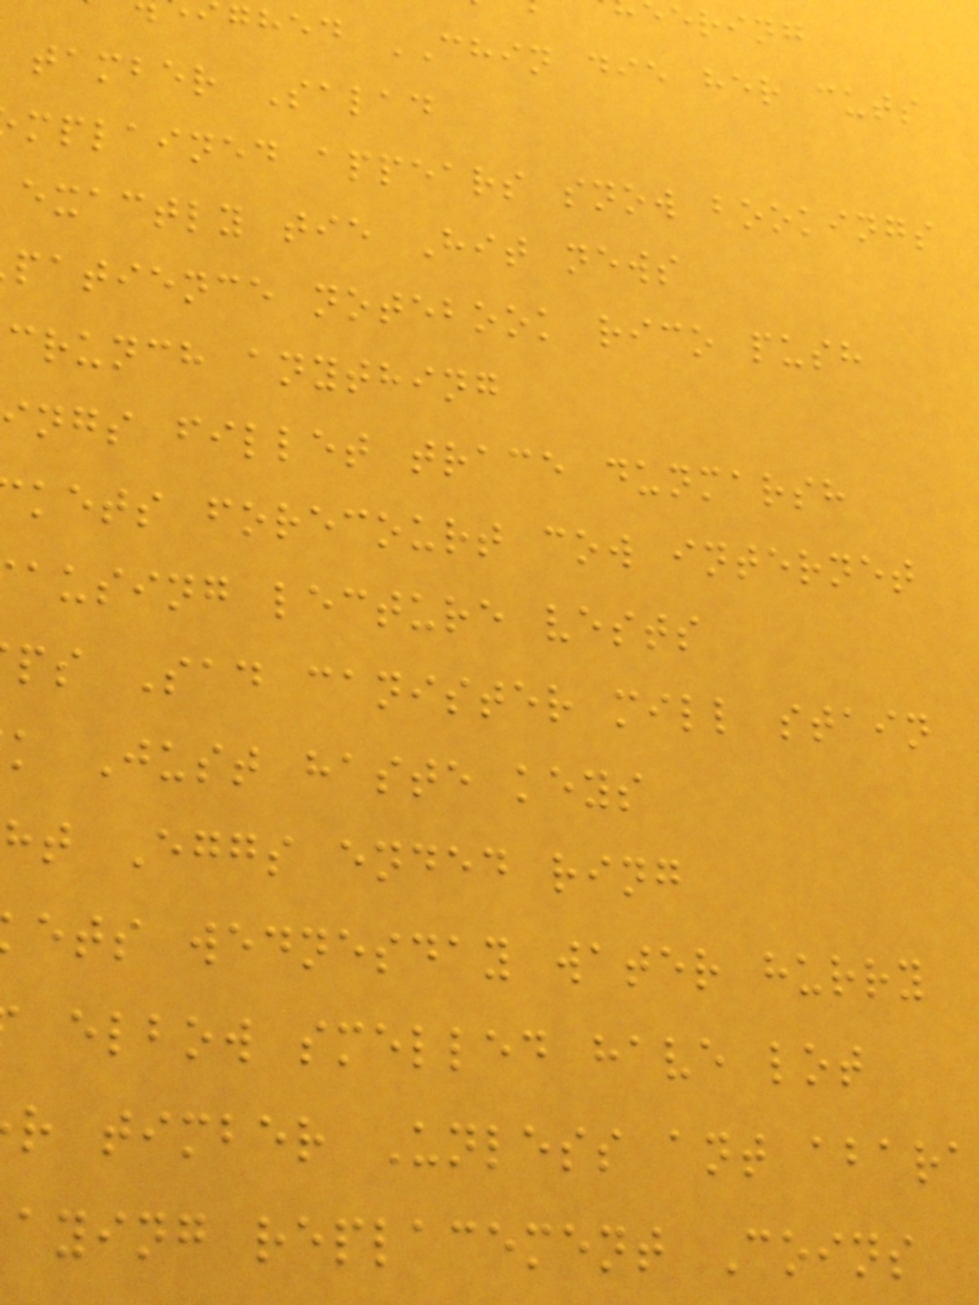ghed CHIN die her cuts
tamber Salad
mplained appears snow bookings
exactly tie Hit news
patience notebook rico push
crunch anything
ings fillet trace dunmarsh
kets forecourt cow internet
ausing lecture vests
ps Sad canister mill stain
k Just haste keys
ht Eggs ended ring
ets wednesday water hurry
elbow smelled have lot
r timber Unless ant abara
aying replacement Coins
